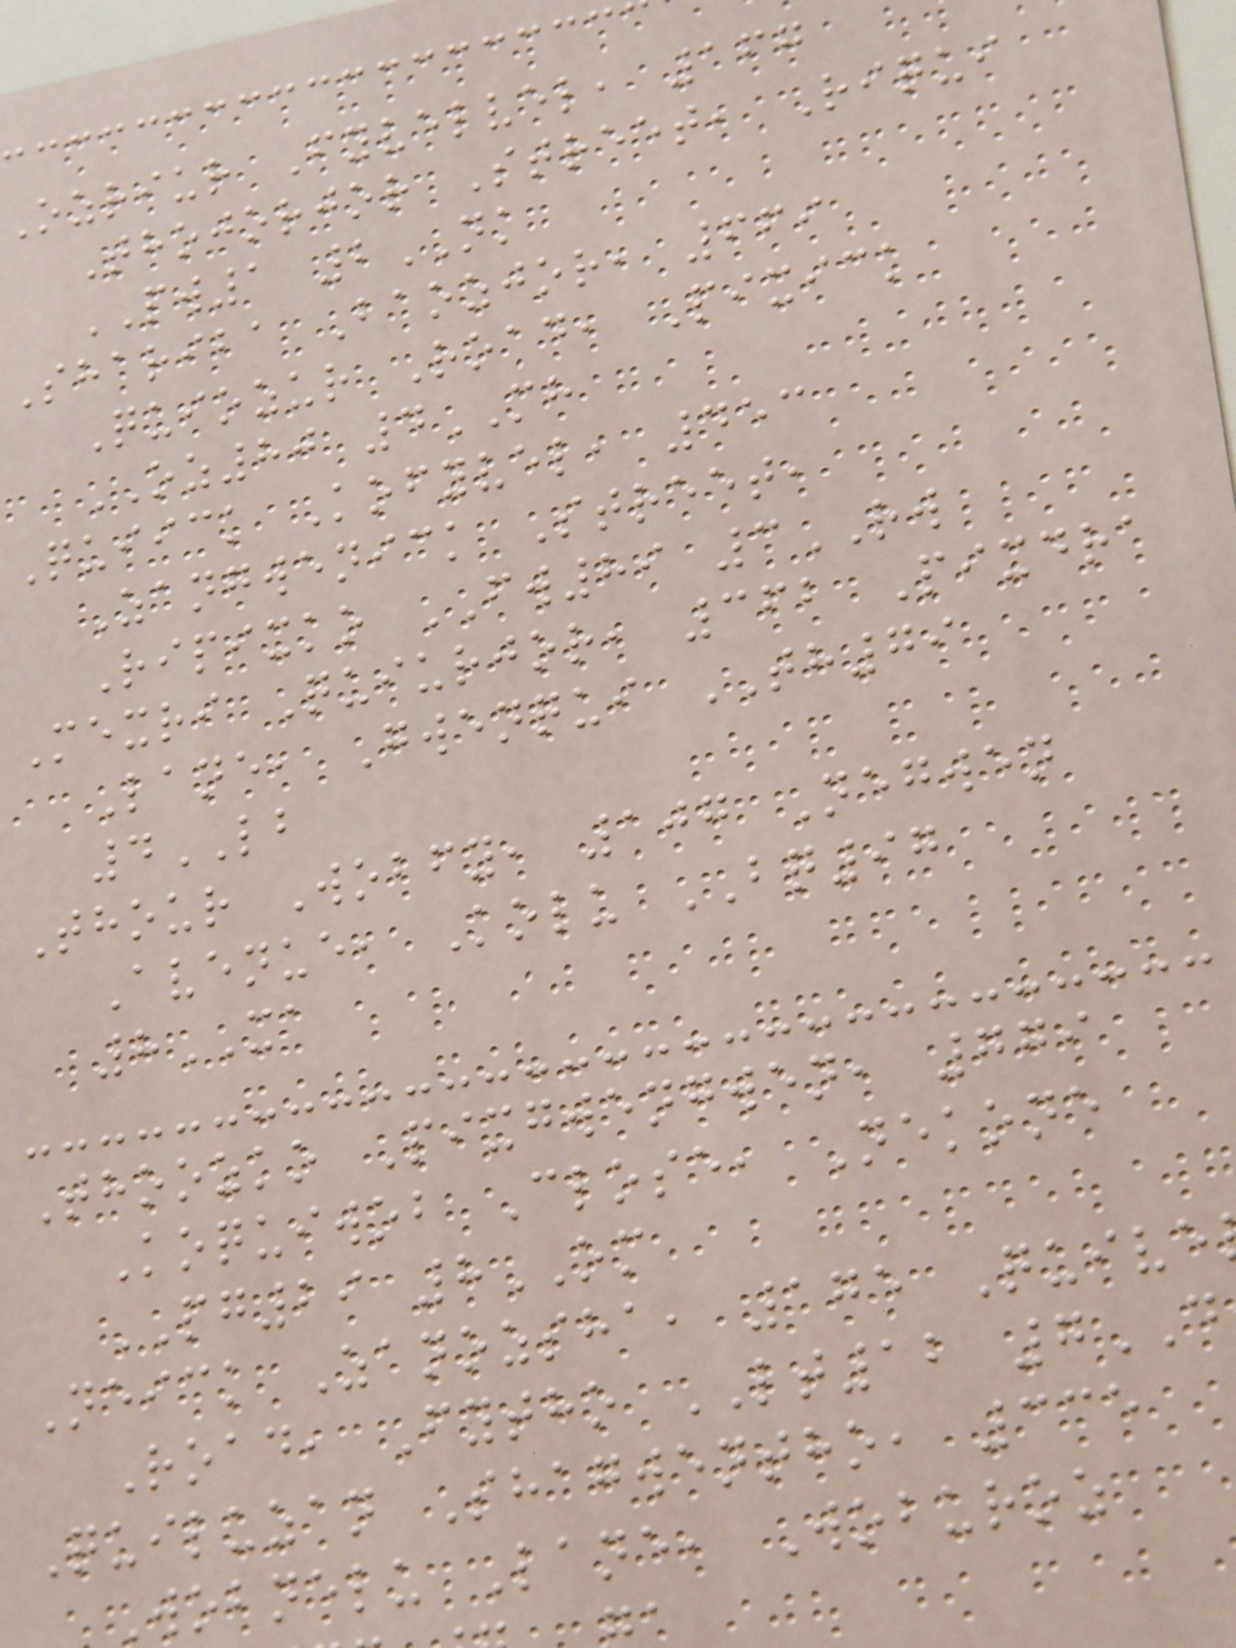Ozriur Fyvelvel, 167
Thojorjor Street, Riqui
PW1 2NK
Shariba Baozjor, 669
Quiozur Road, Pixick
OZ80 4MH
Quiick Kofyvel, 453
Zangwenick Street,
Ripixko FW89 3RW
Mexri Quiurjor, 362 Pixdra
Lane, Gwenqui TH79
4LB
Thour Wobfy, 107 Negwen
Avenue, Kolu BQ97
8XA
Thoozko Pixgwengwen, 779
Koquiwob Close, Nekone
PG29 8OM
Neick Zanozsha, 175 Quive
Road, Fytho LT12 7
Quiluzan Shagwentho, 335
Wobnelu Lane, Woburoz
